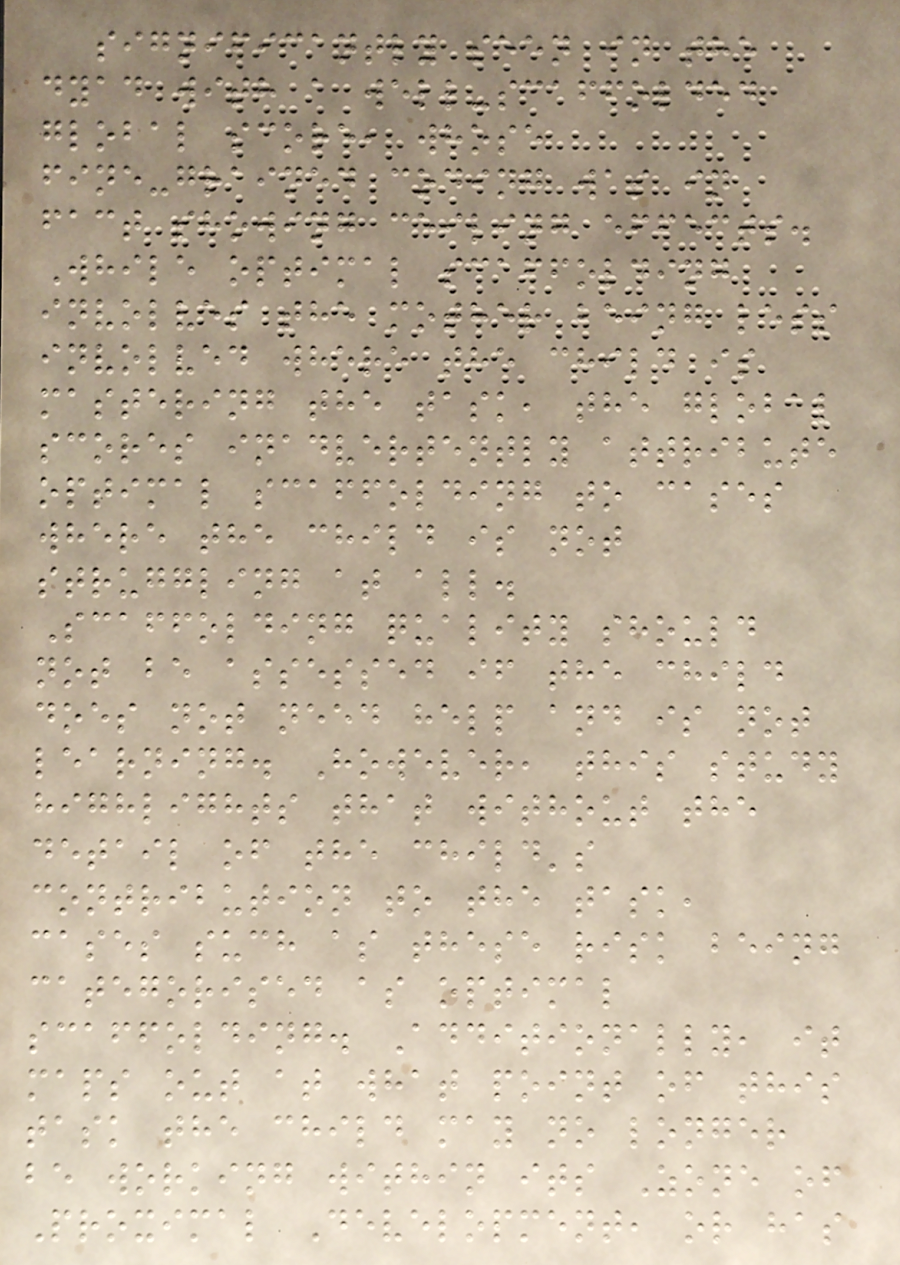significantly seen in the
dyad with a well-scaffolded
global score, whose
fine-grained coding was in
fact showing ceiling effects.
While optimal scaffolding
involves the mother being less
involved where the child is
mastering the task, the global
scores inadvertently attribute
optimal scaffolding to cases
where the child is not
struggling at all.
Scaffolding quality should
not be assessed if the child
does not need help and is not
learning. However, this study
highlights that without the
detail of the child's
contribution to the task,
cases such as these risk being
categorised as optimal
scaffolding. Additionally, it
maps out at what point of this
task the child may no longer
be working within its Zone of
Proximal Development, or has
